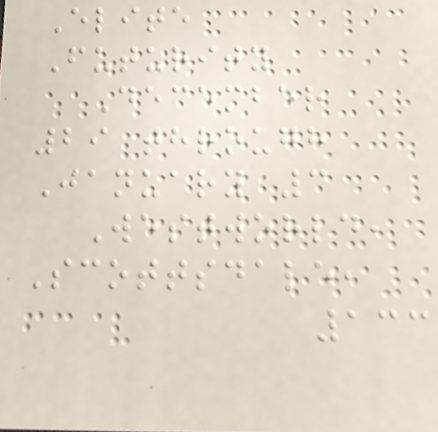Elite
Futurity
December
29 through
January 3
Westworld,
Scottsdale,
133
